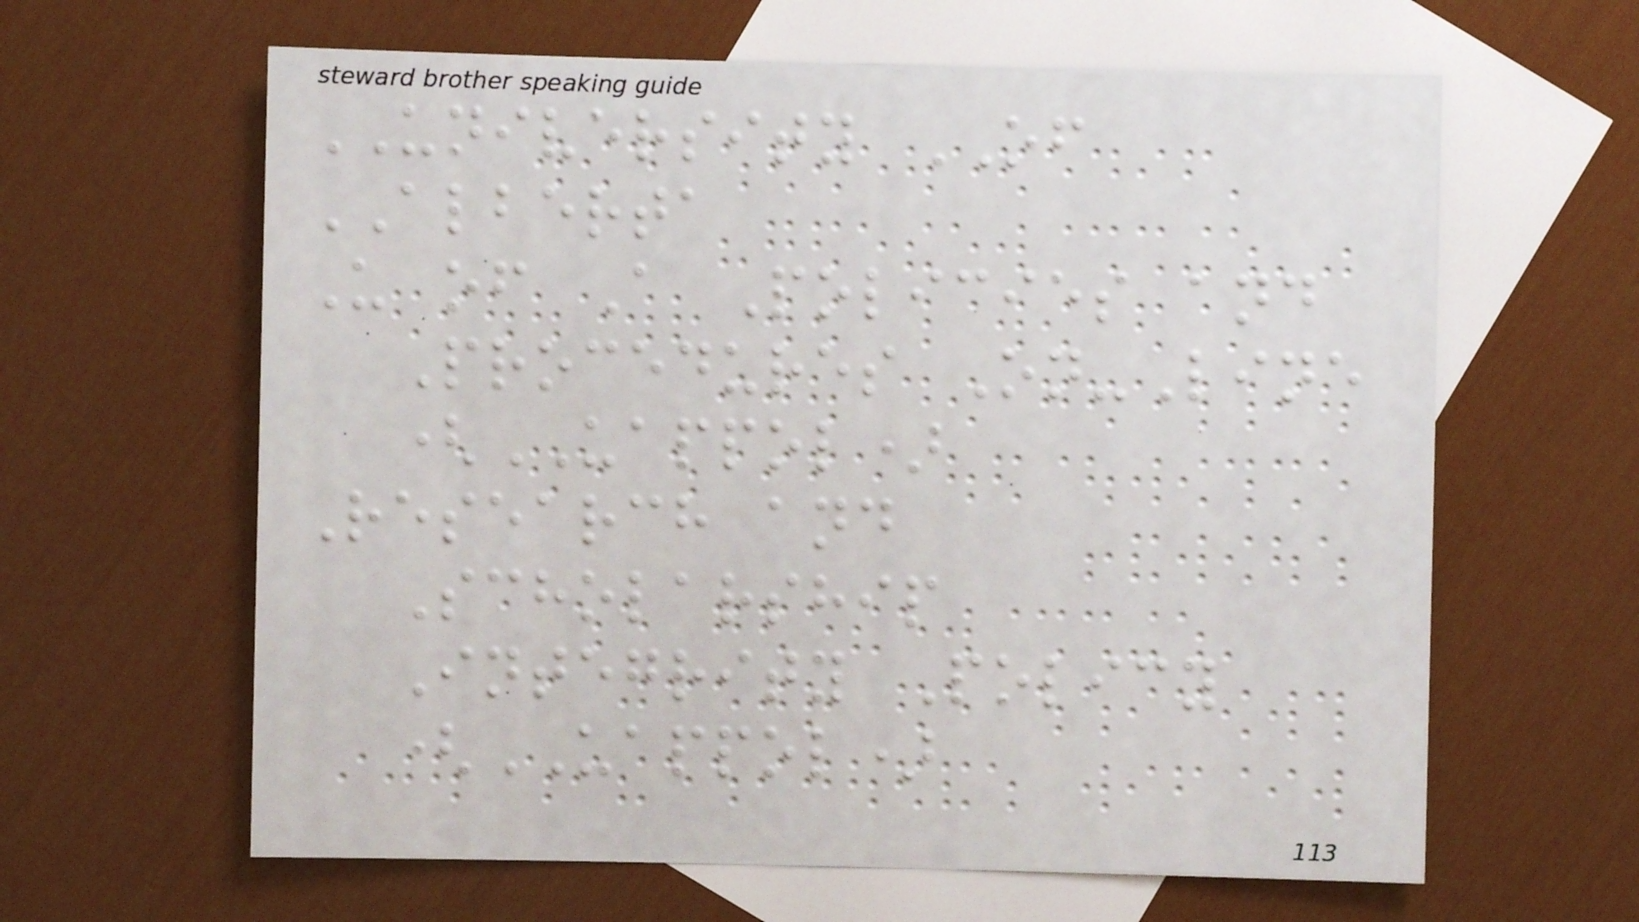UNIVERSITY OF
ALBERTA
U of A Policies and
Procedures On-Line
(UAPPOL)
Research and
Scholarship
Integrity Policy
(UAPPOL)
